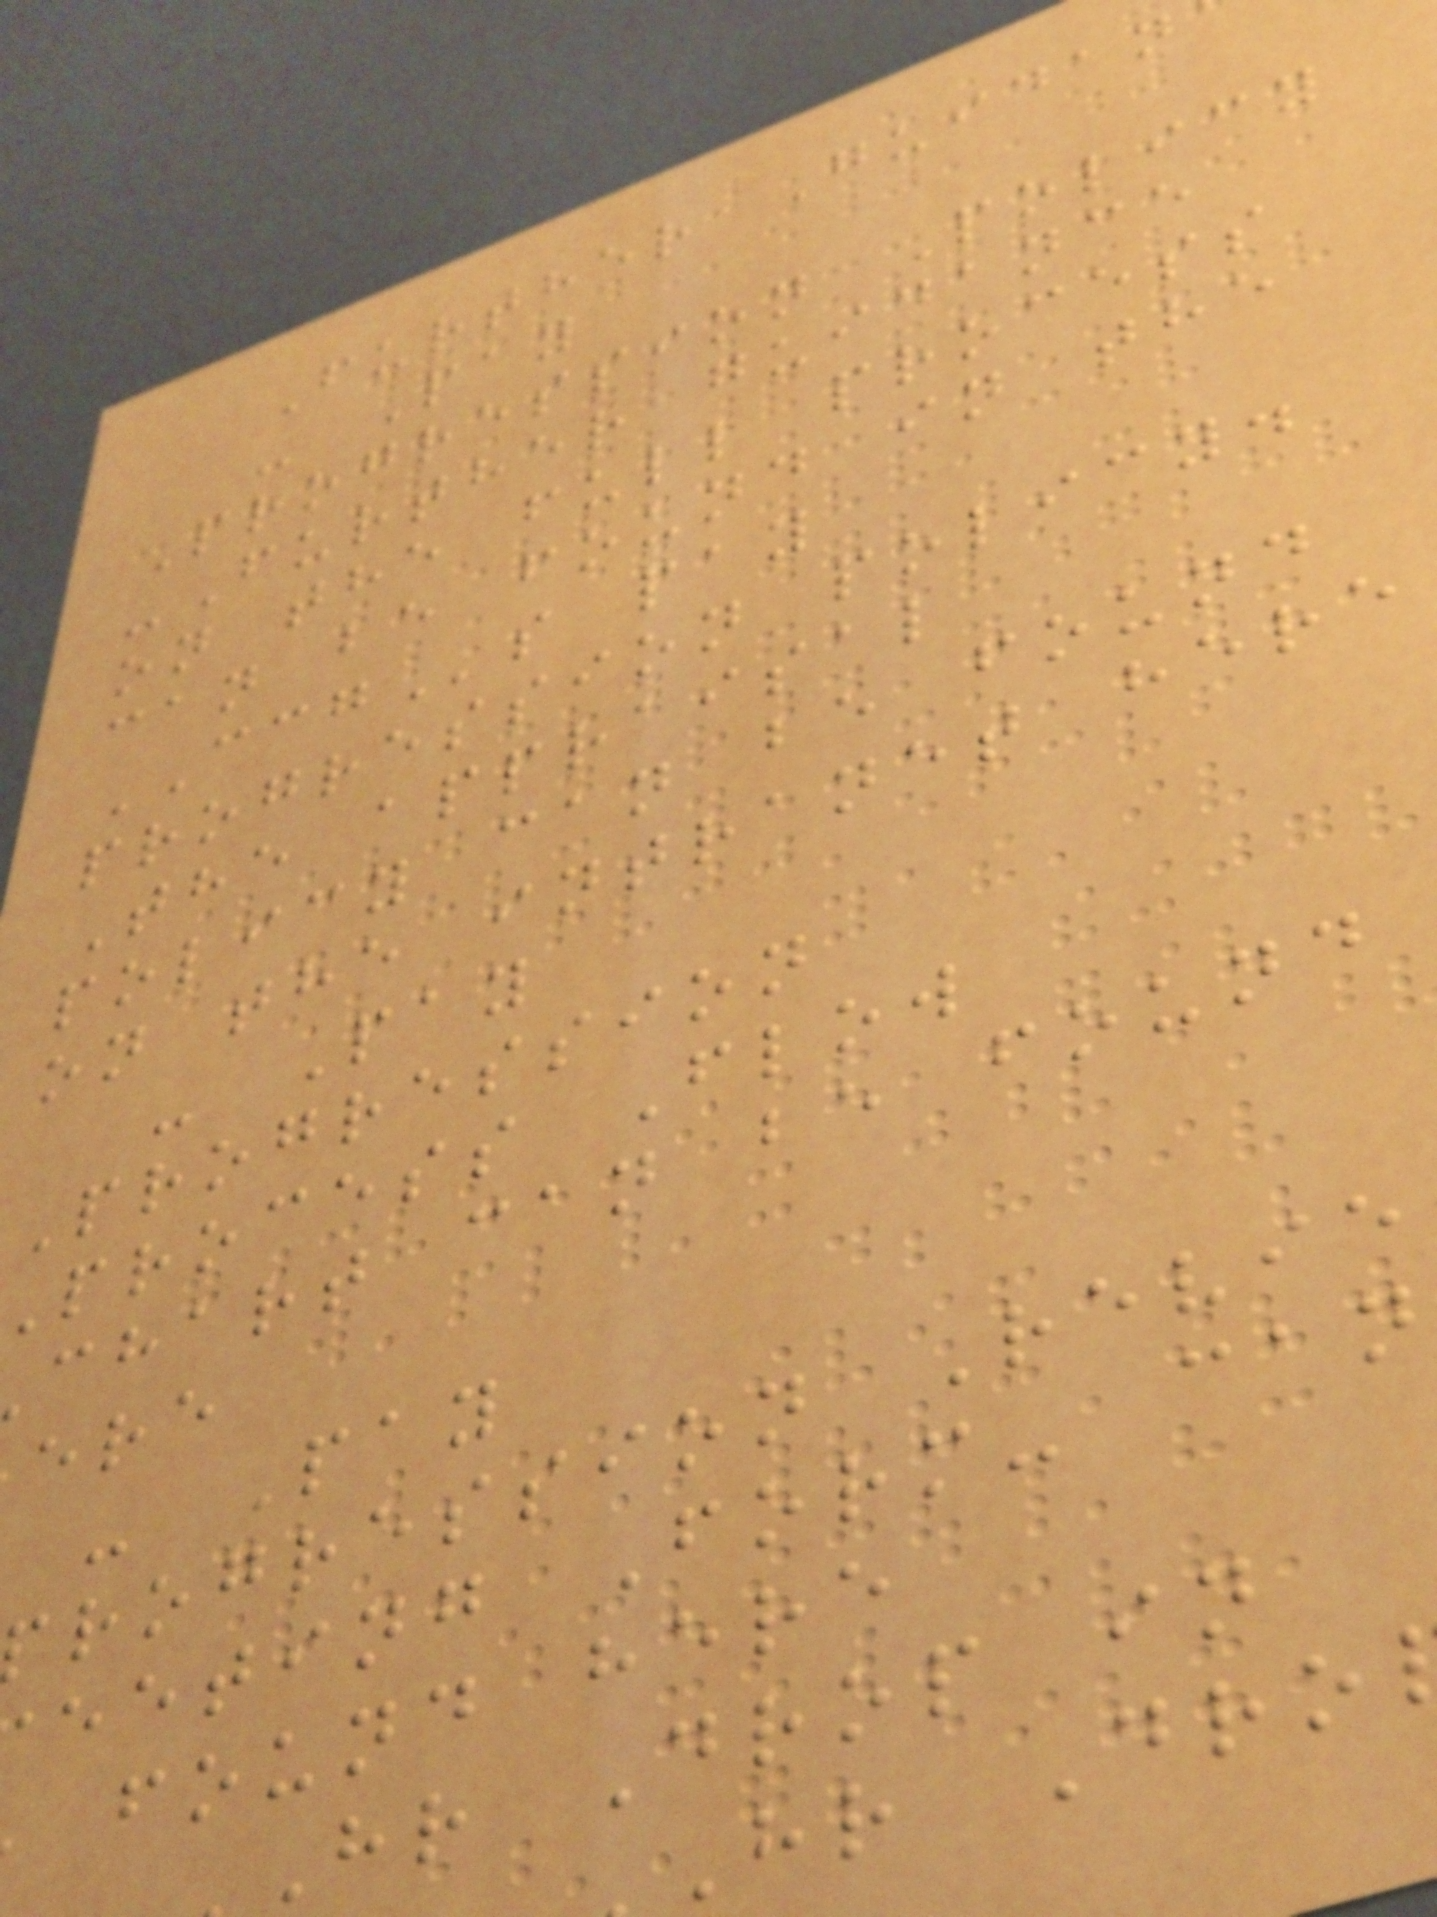Further Guidan
- Pay
Progression Policy
-Further guidance
on the full process
can be found in the
CCGs pay
progression policy.
The appraisal
policy can be found
on the intranet here
- Pay
Progression
process Flow
chart can be found
- Pay
rogression Revie
eeting Form- can
found here
hr Drop in
hr Dro
